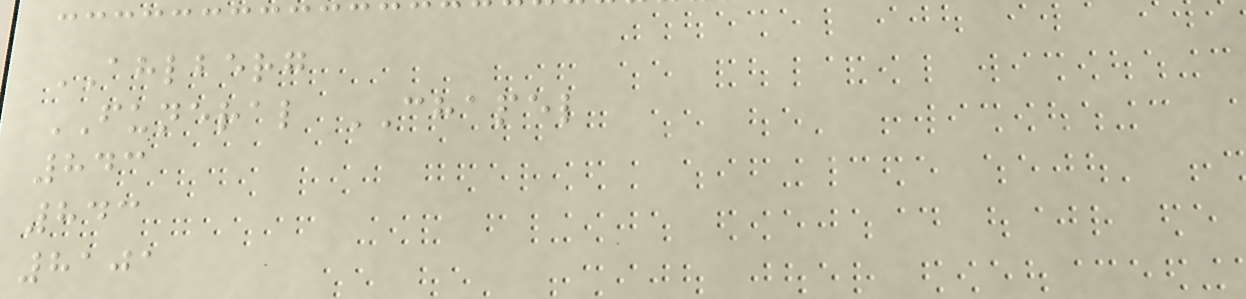AHLBERG
FUNERAL CHAPEL
843
843
8101
